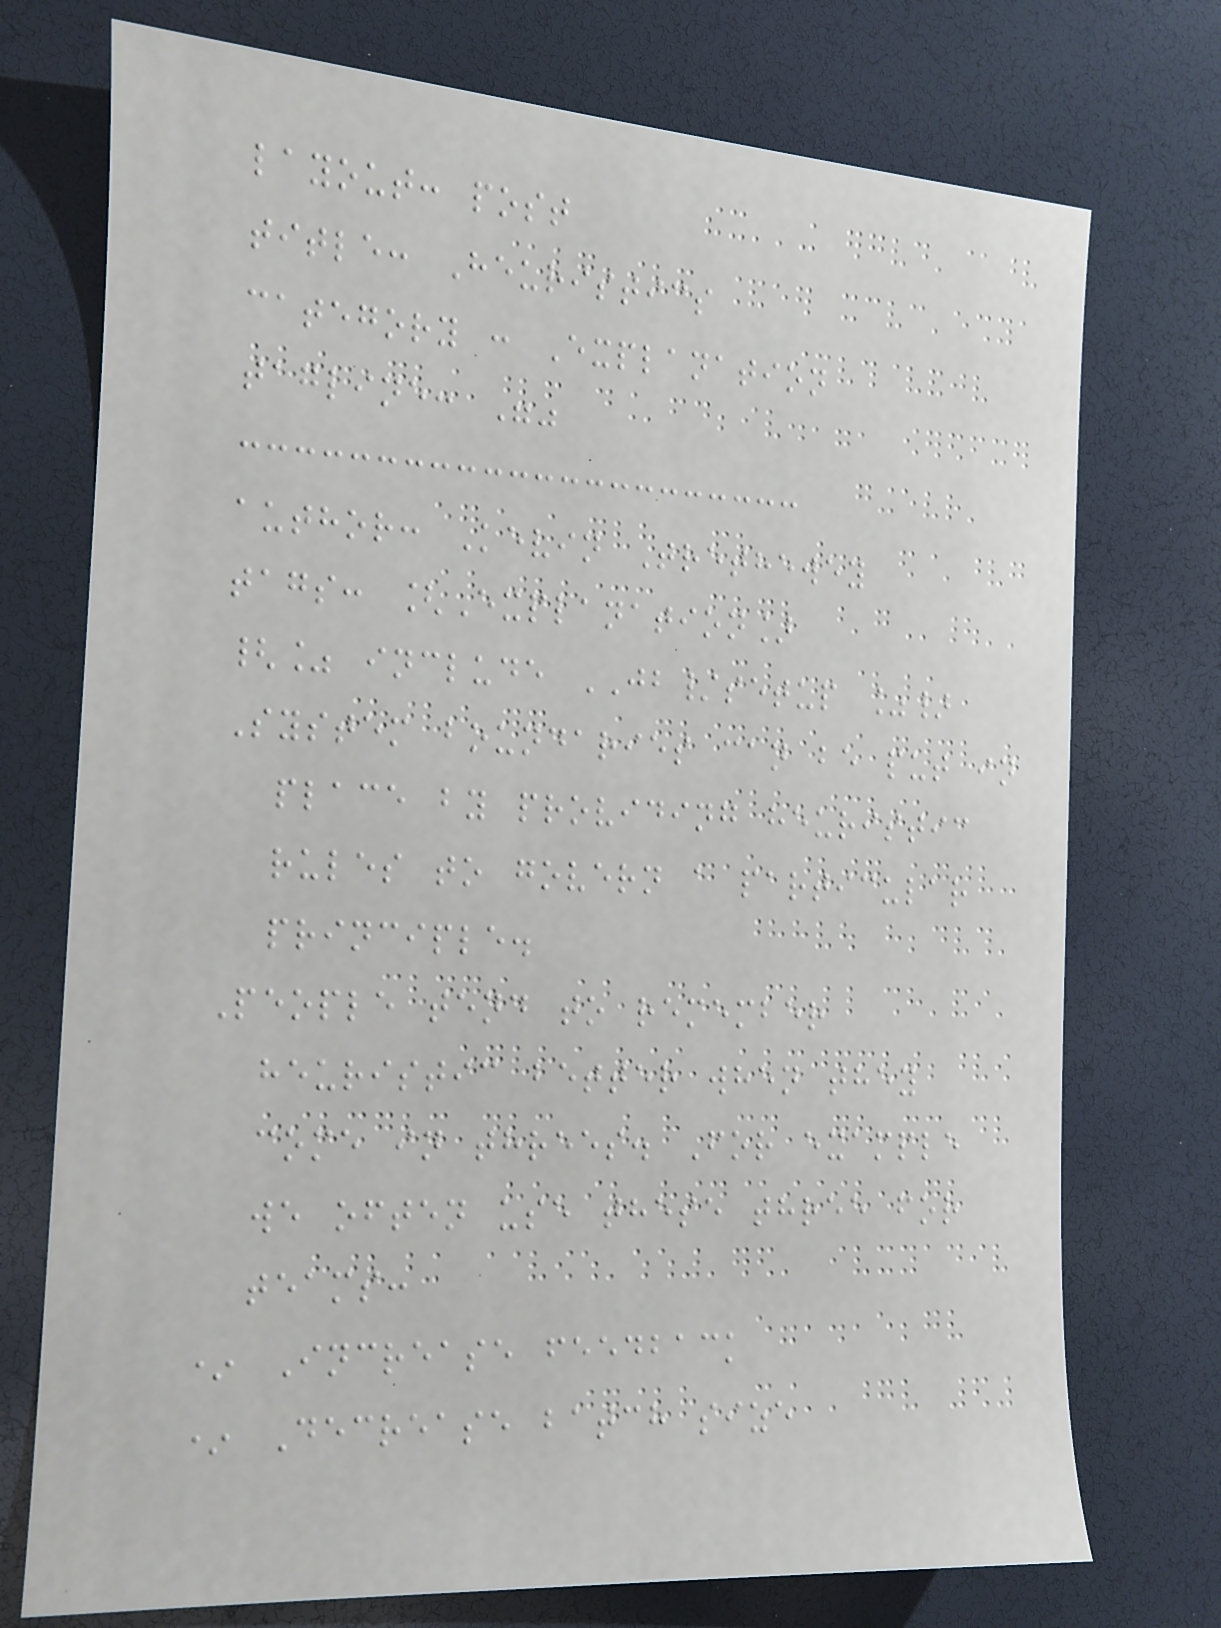layout: post
title: Heuristics
category : Explanation
tagline: ""
author: Kevin Trethewey
tags: [Explanation]
{% include JB/setup %}
System boundaries can be put in
place by providing heuristic
rules to govern a particular
principle.
People tend to remember
heuristic better when they
come in threes. For example
we often use these three for
teams:
* Increase feedback
* Decrease batch size
